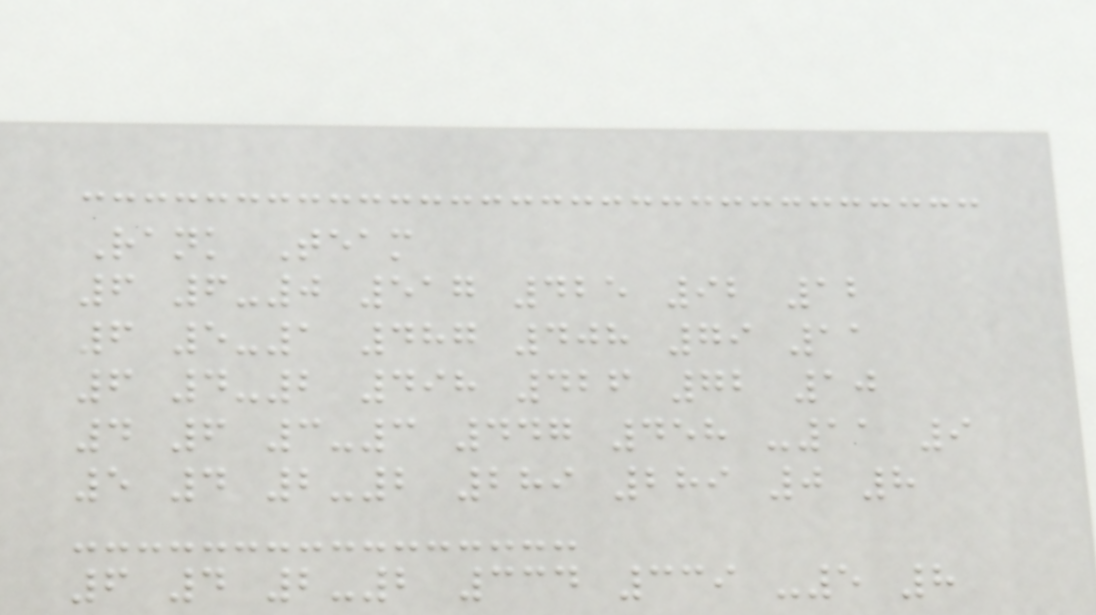Rank Team
6 6-0 517 425 92 12
6 5-1 487 408 79 11
6 4-2 498 426 72 10
4 6 3-3 447 458 -11 9
5 4 2-2 289 289 0 8
6 4 2-2 334 339 -5 8
